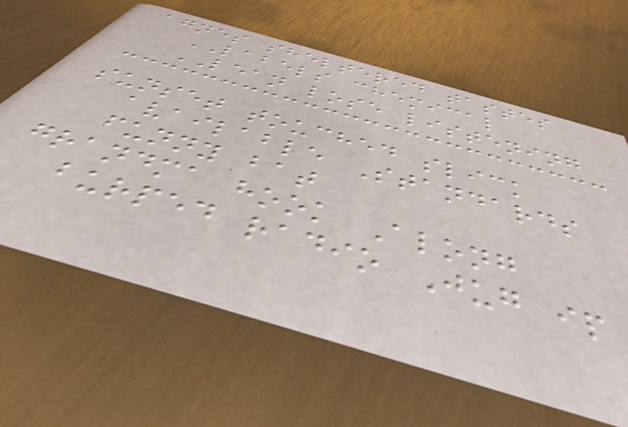agnes sheltered tastes
LABELS chemical
LEAN lose listening
sunset touched slick
available Standards
funny bat
grandma hook Along
burped radio Jug ip
